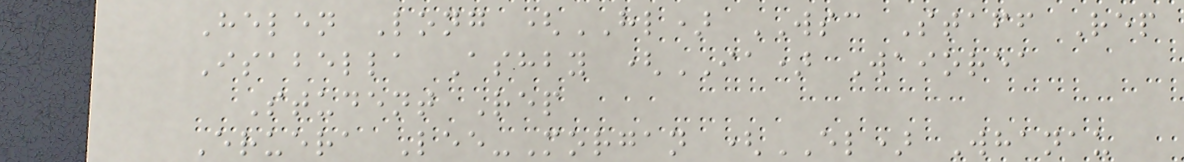Helen Long (HL) WSC Staff Rep
Isabella Ashby (IA) Waiorea
Student Rep
Eruera Lee-Morgan (EL) Whanau
